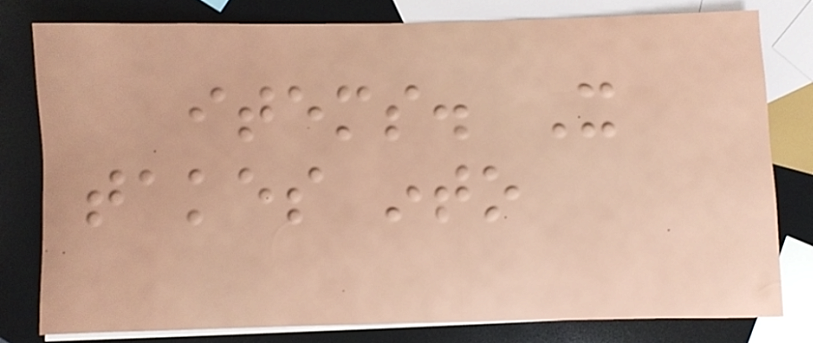items. It
takes into
